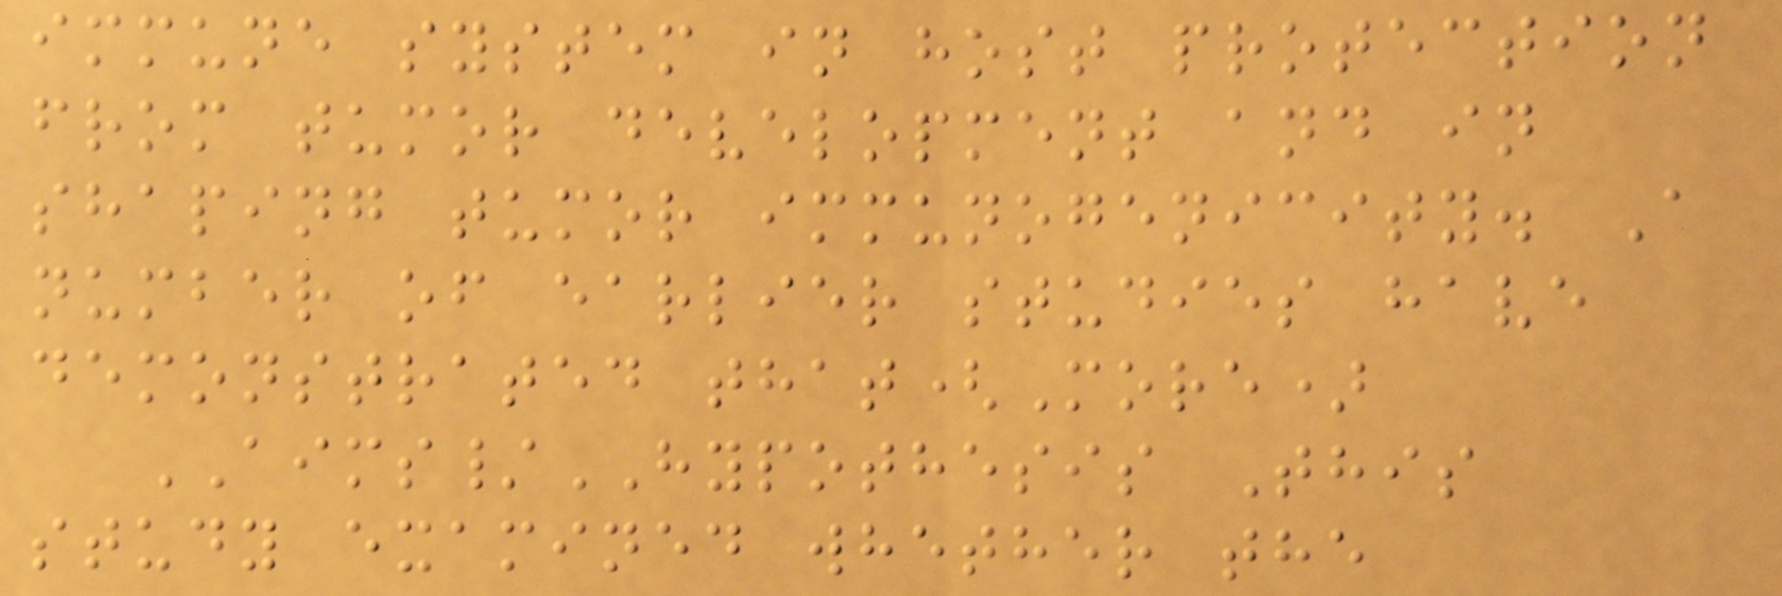immune system in host protection
from tumor development and in
shaping tumor immunogenicity. A
number of earlier studies have
demonstrated that(More)
AIMS/HYPOTHESIS This
study examined whether the
